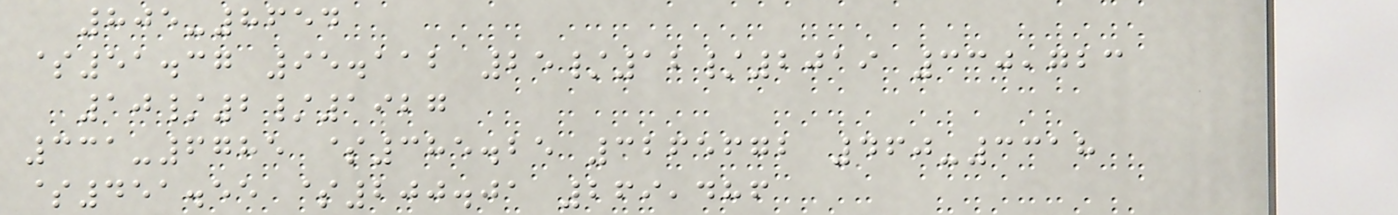805-8654
$51.37 95.112 25/12/2019 330,723
10/2/1927
331-6785 $385.25 3265672 460-3318
$451.55 $200.01 269,486
